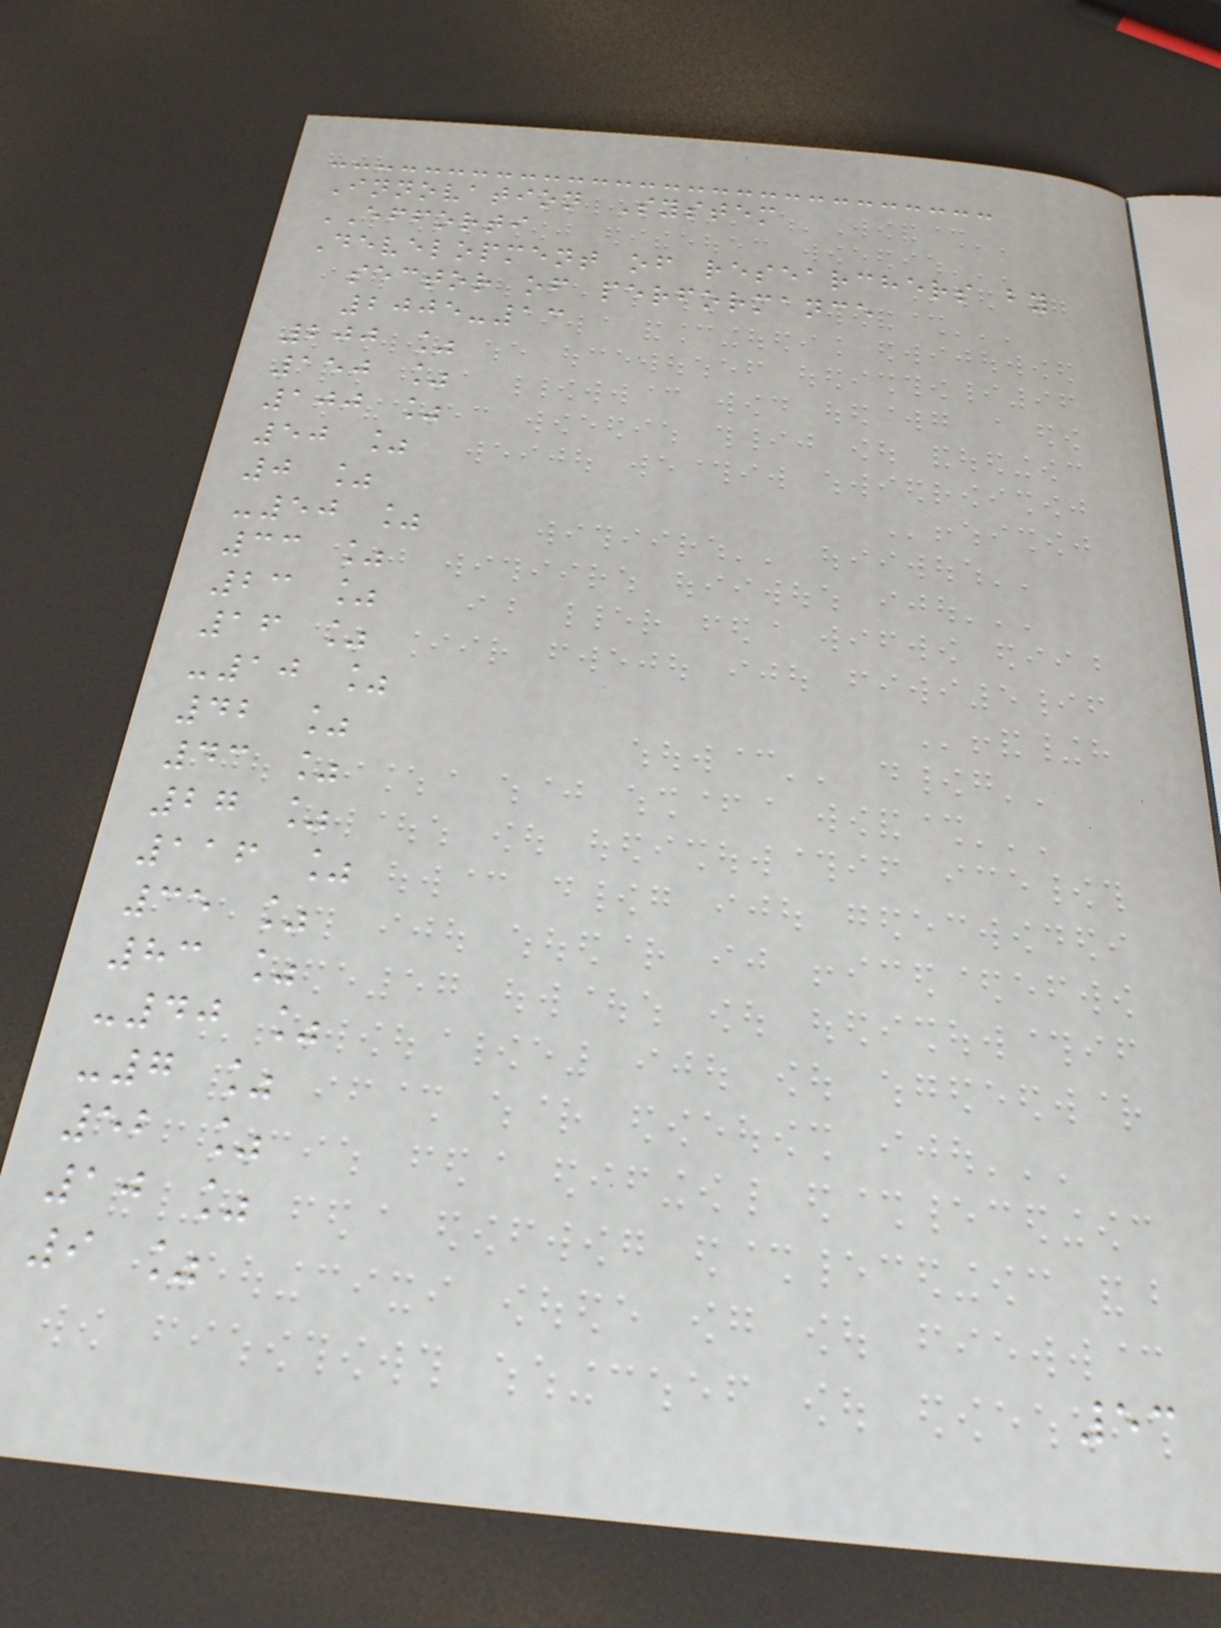Innovation System
EFFORTI
Development of researchers by
sector of performance
2005-13
200 %
150 %
100 %
50 %
0 %
-50 %
33 %
23 %
16 %
-10 %
42 %
43 %
27 %
116 %
35 %
83 %
-40 %
-7 %
52 %
10 %
9 %
53
